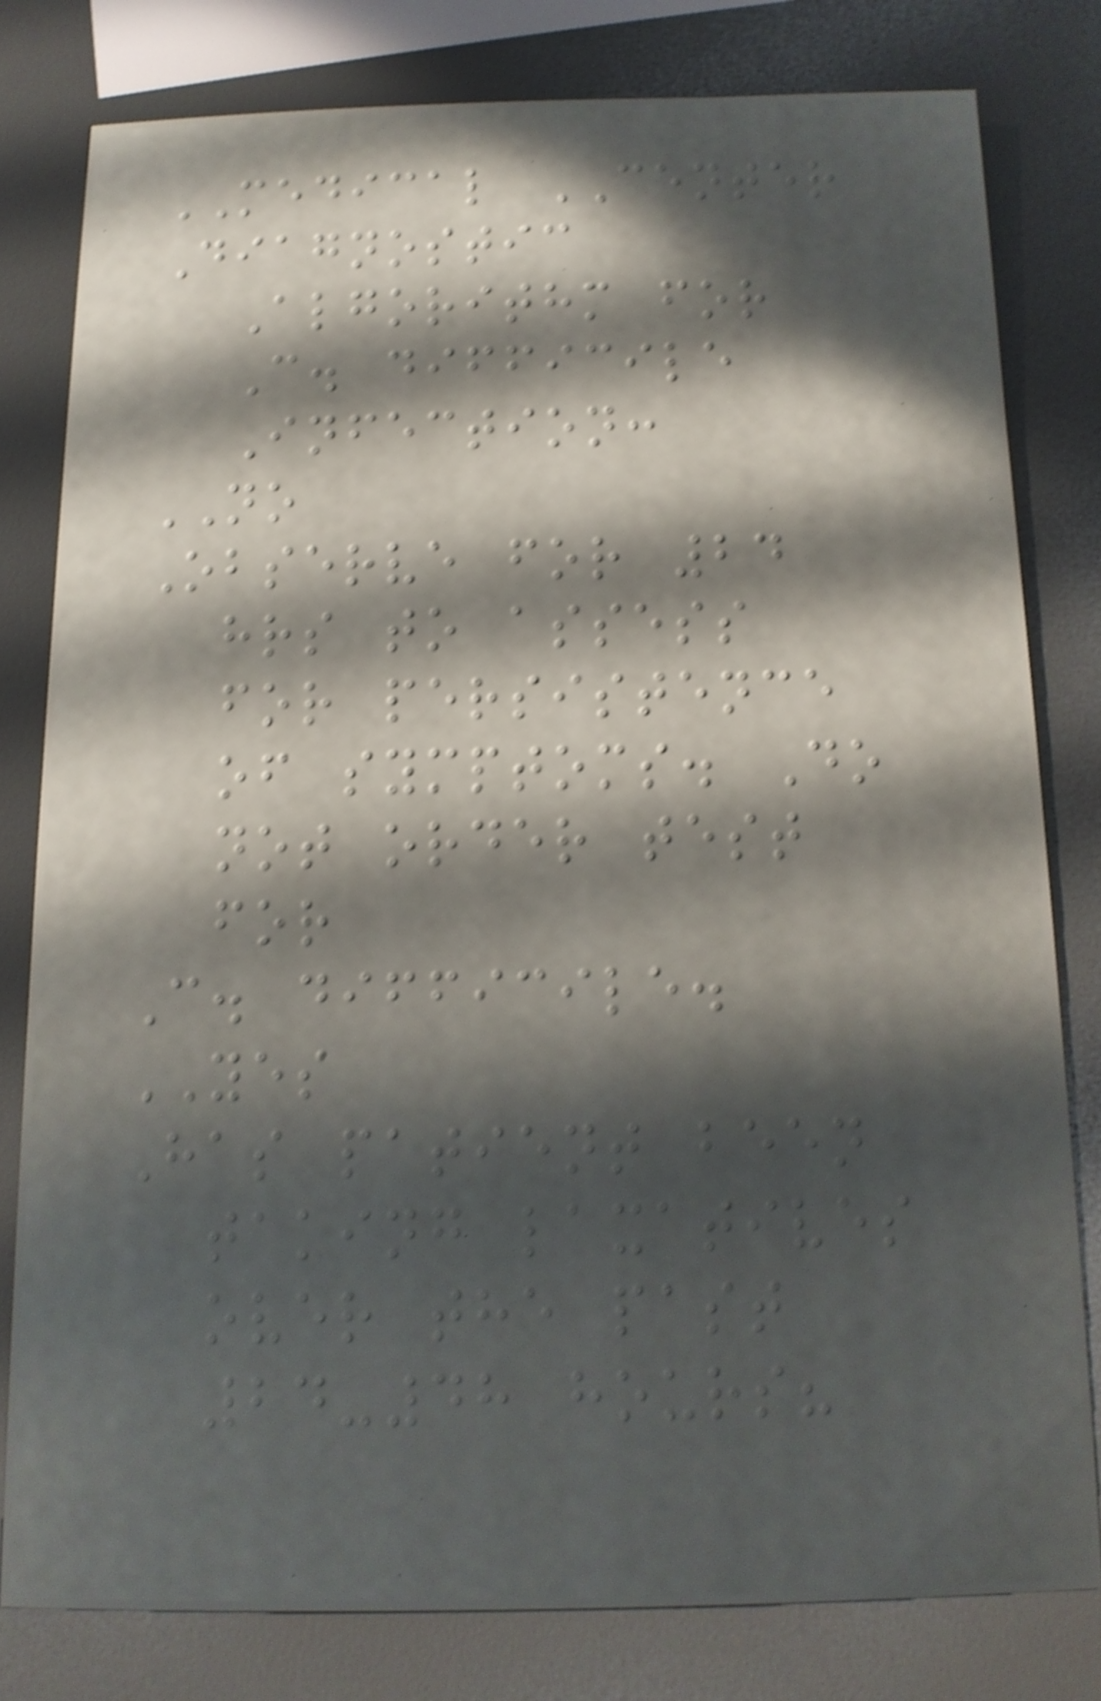MEDICAL CENTER
Diagnostic
Algorithm for
C. difficile
Infection:
NO
Observe for 24
hrs to assess
for persistence
of symptoms. Do
not order test
for
C. difficile.
YES
Has patient been
taking laxatives
over the past
24-48 hours?
